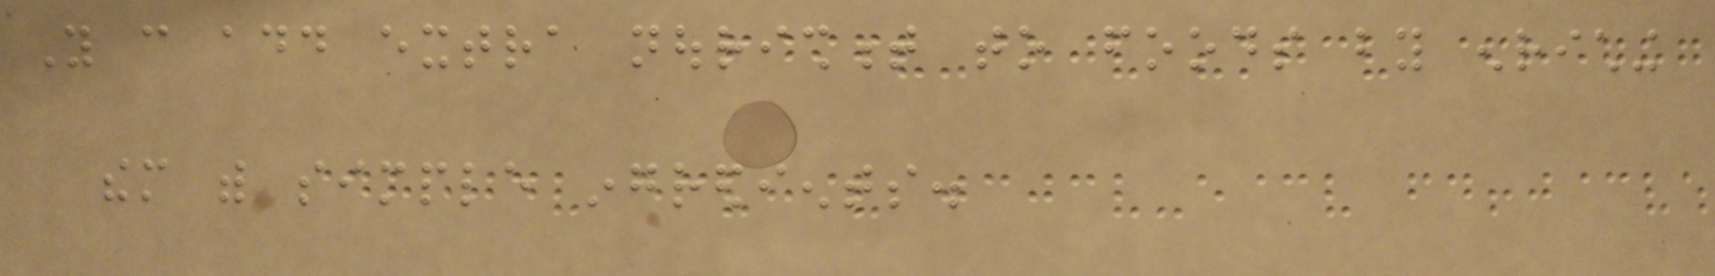You can add extra nourishment to foods by enriching
them with simple ingredients.
